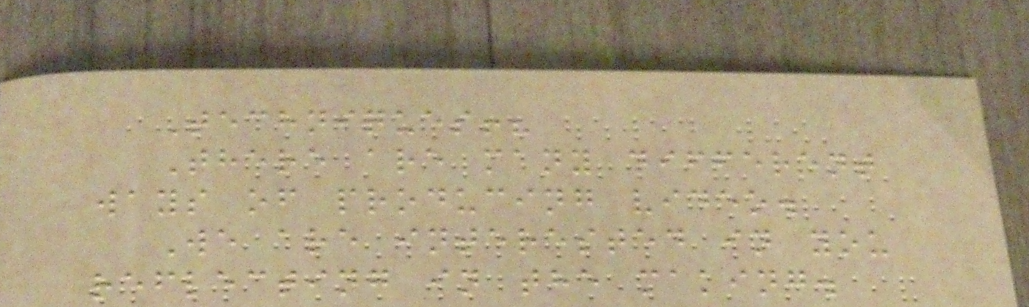Techniques!?
There are many different
ways of producing video.
We are interested in you
reflecting in the making.
